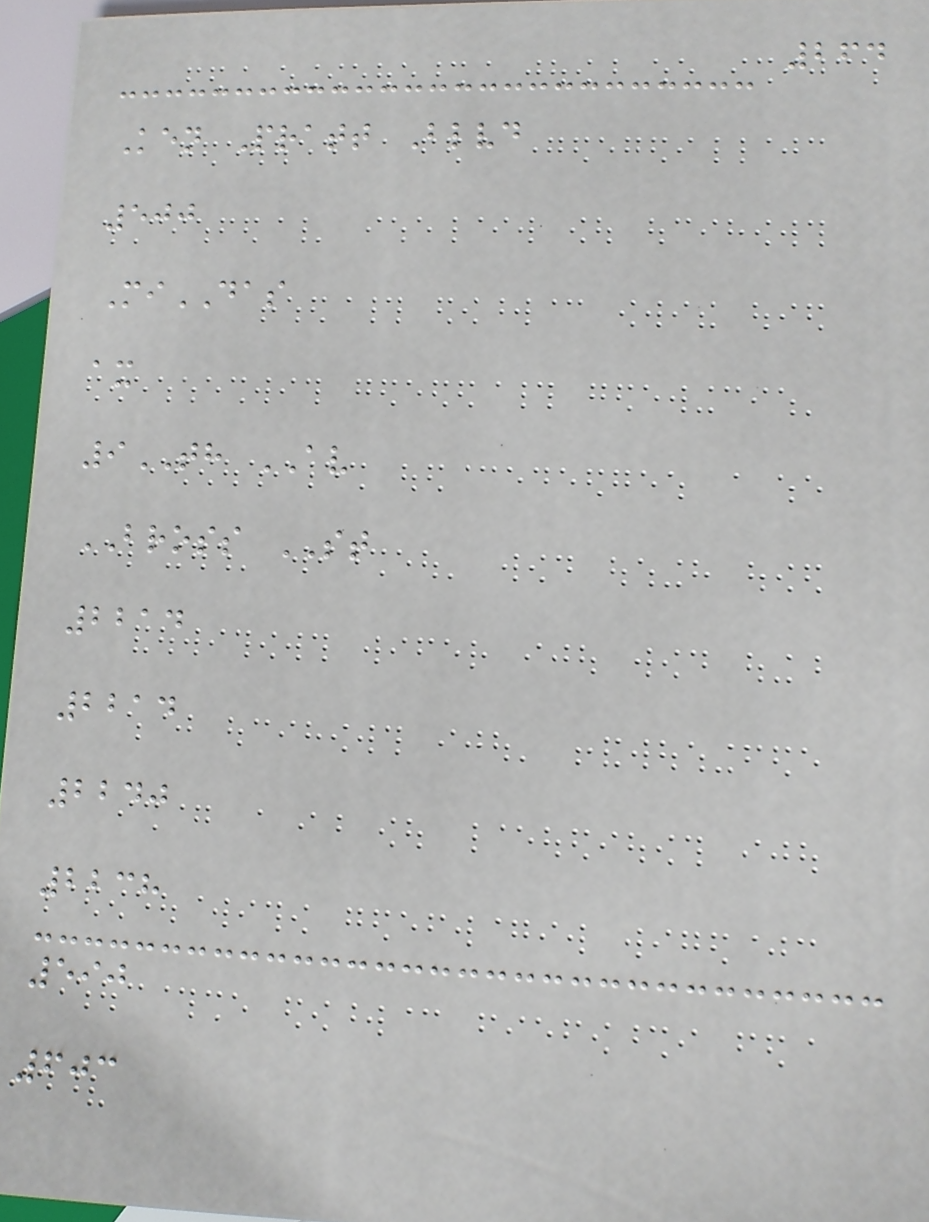264
Ken Pratt Blvd
500
MiDAS
ax
9TH AV
BROSS ST
2214
2214
2240
2238
590
603
